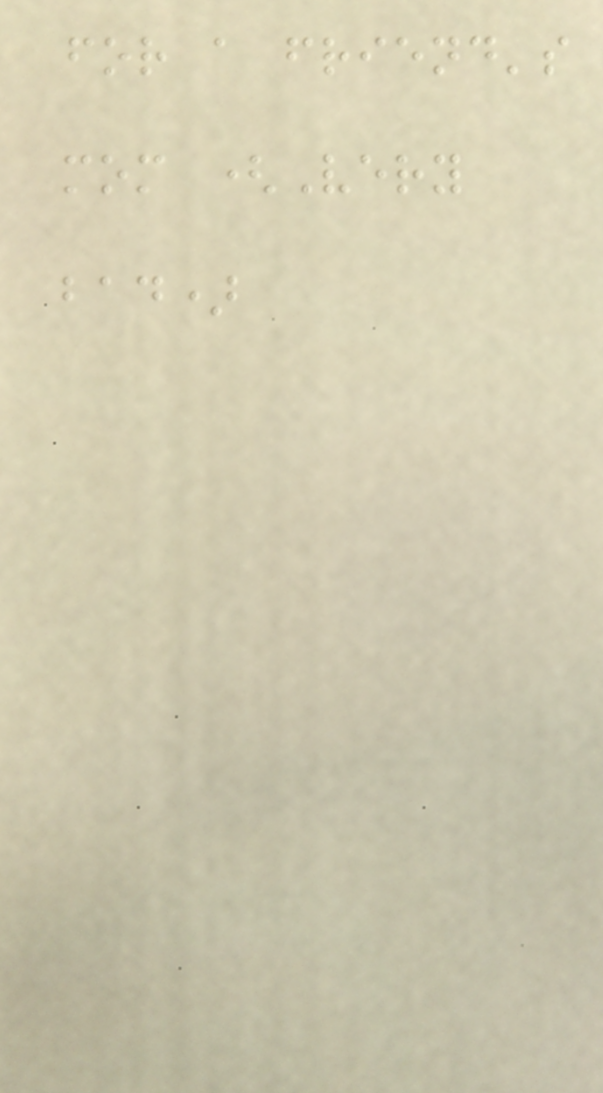for a friend's
mom (Very
bad)
